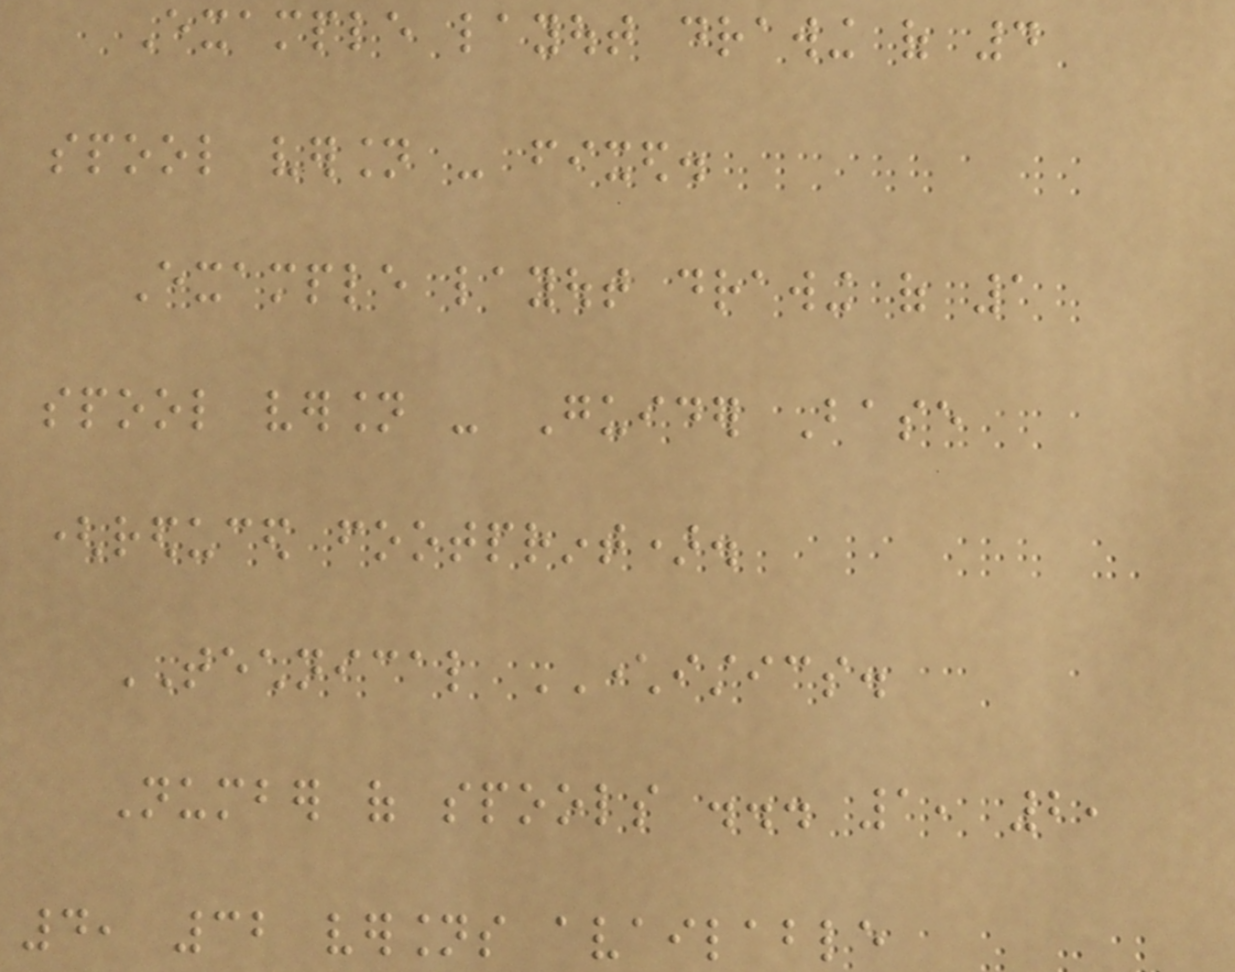Example layout drawing of 4
spool version - fixed.
Example layout drawing of 1
spool version - Guider Base
(reduced footprint).
TECHNICAL CHARACTERISTICS.
Number of spools ... 1, 2,
4, 32 versions available
